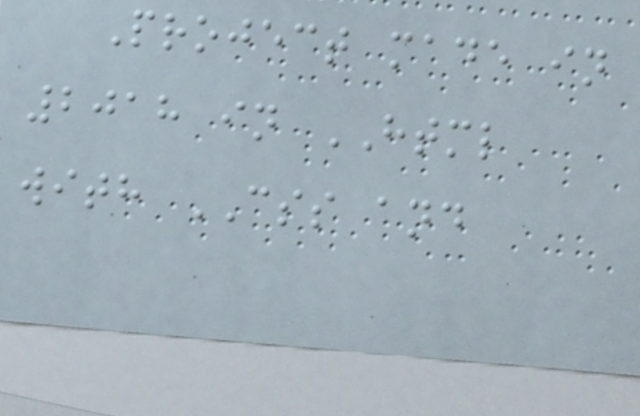Project made in
2018 in HTML
with CSS and
